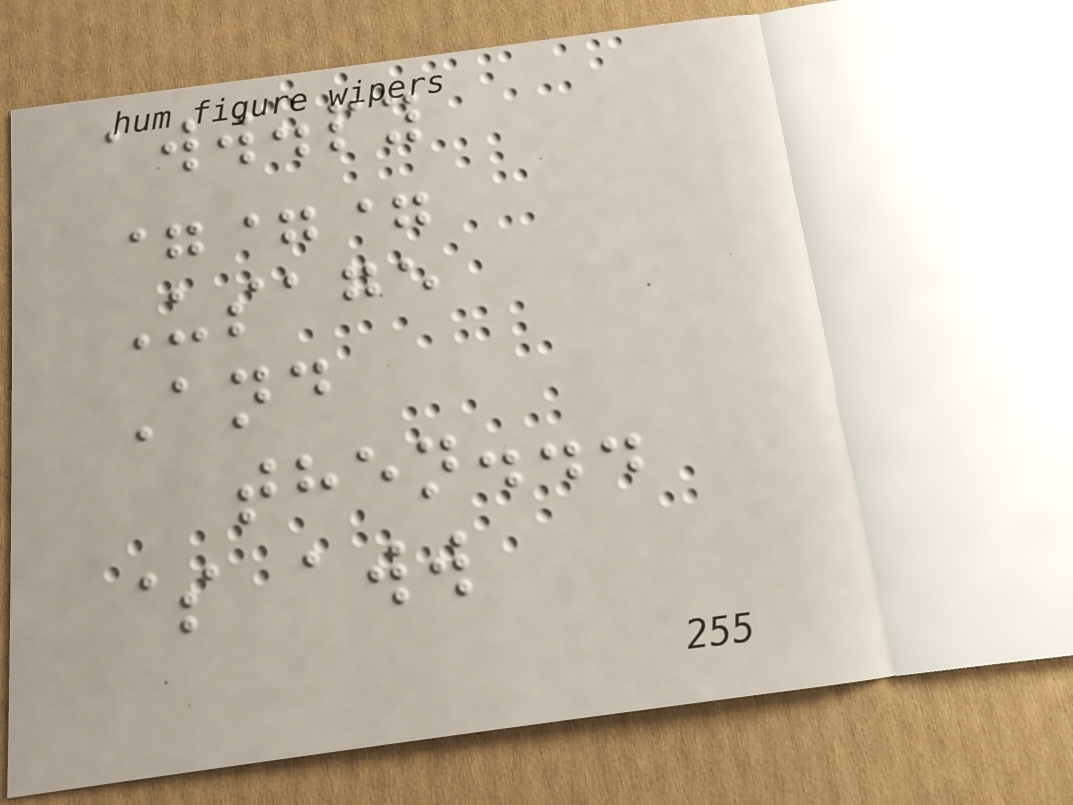aww.py
===
Usage
And
then...
$ aww
